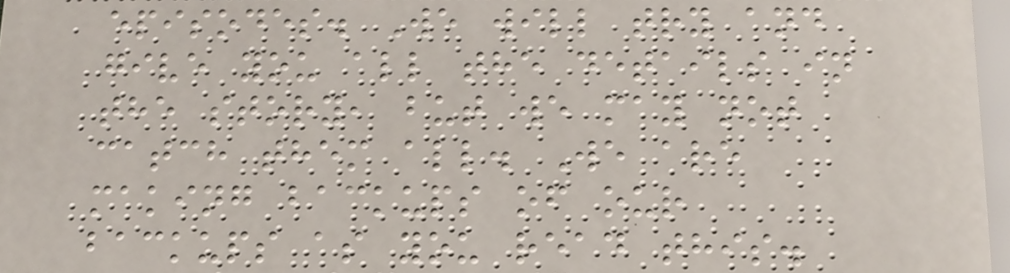episodes. We will try and
give you all the details in
the story, but we may not
catch them all. We are
making backups of our
backups as you read this.
